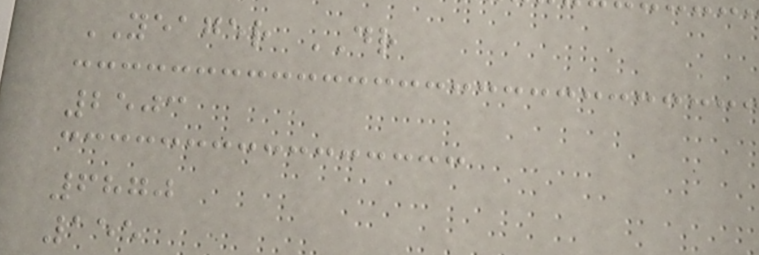YEAGER DR
2503
6870
155
